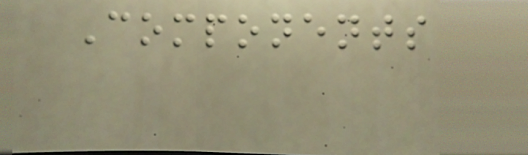Components
